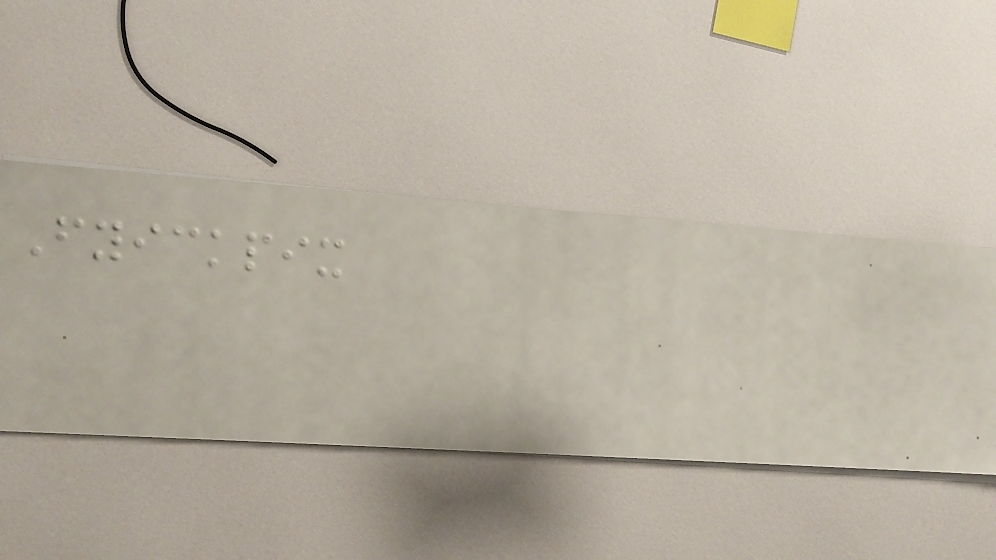Fyickpix
